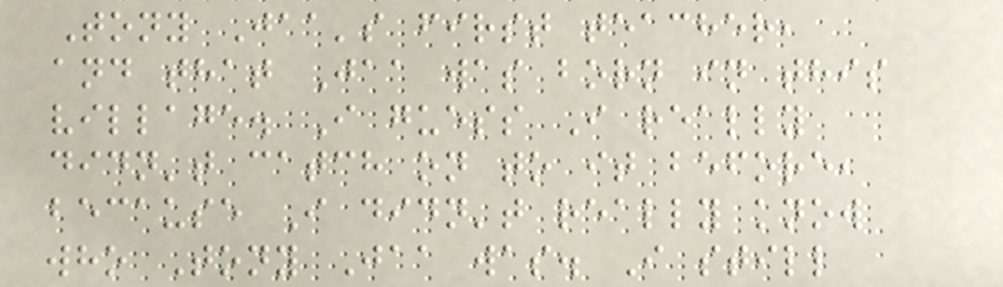Tony Jaa's first teacher,
and that Jaa was born in this
village. I guess I really
didn't catch on to it before,
because I didn't really know
who Tony Jaa was. I still
